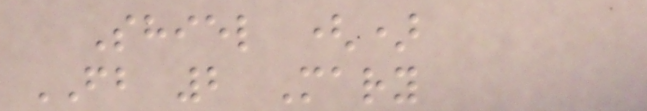Shiel ()
FB 2 Mary
